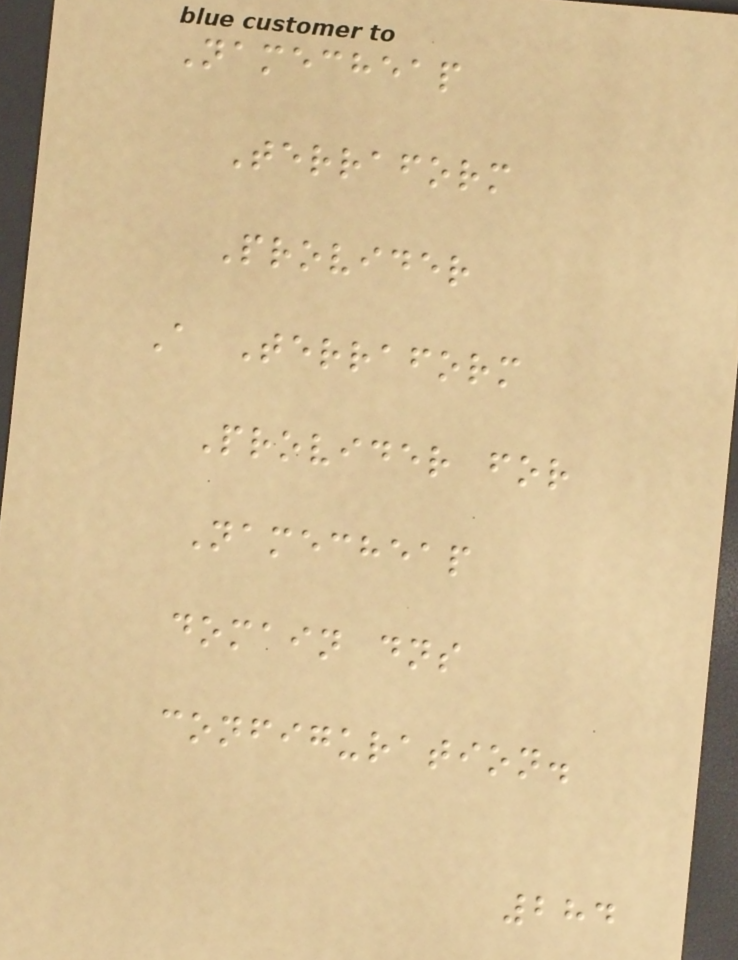Namecheap
Terraform
Provider
A Terraform
Provider for
Namecheap
domain dns
configuration.
284
